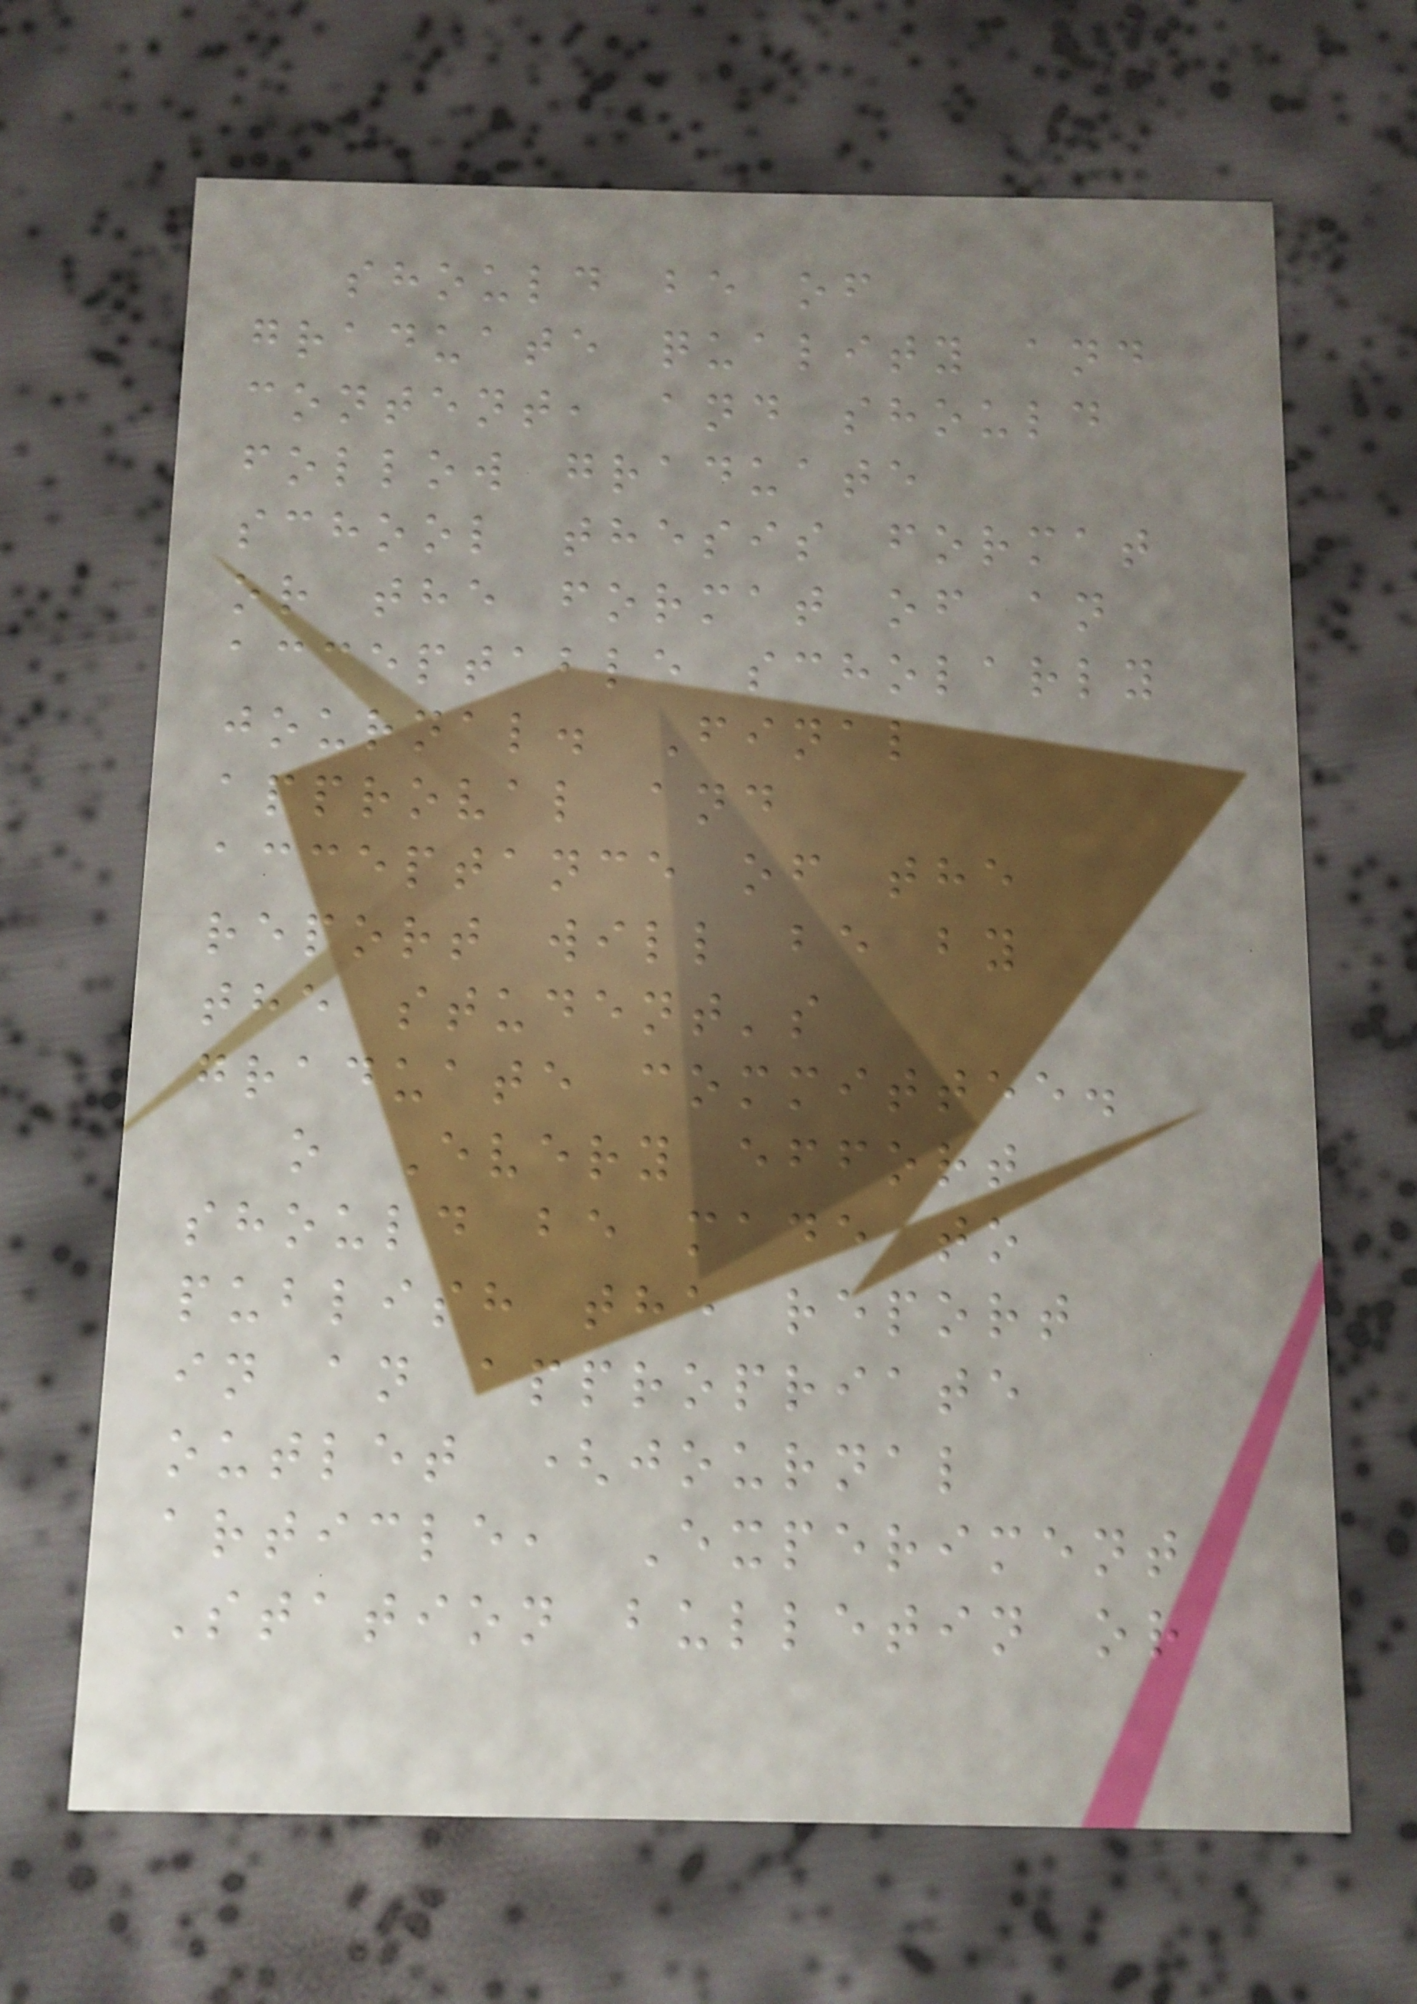should be of
graduate quality and
content, and should
follow graduate
school thesis format
or the format of an
acceptable scholarly
journal. Final
approval and
acceptance of the
report will be by
the student's
graduate committee.
o Every effort
should be made to
publish the report
in an appropriate
outlet (journal
article, Experiment
Station bulletin or
